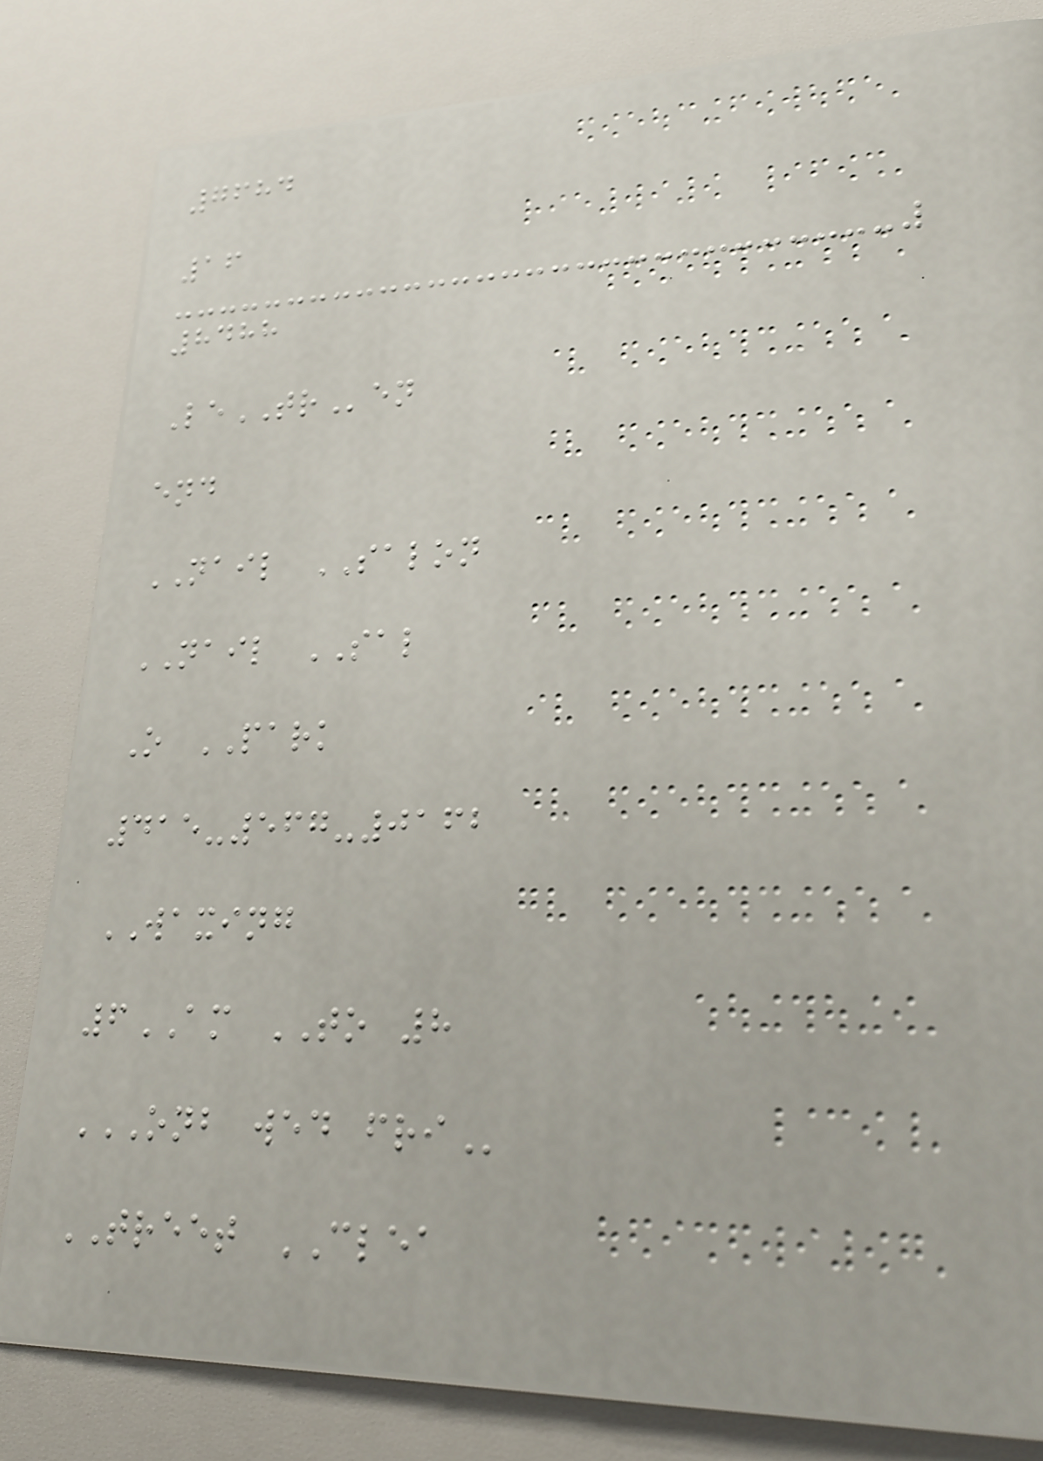7684
16
8488
LeTRen
end
NAIL SALON
NAIL SAL
O PARK
415-567-0162
WAXING
6AM TO 8
ONB WED FRI
TREET CLEA
